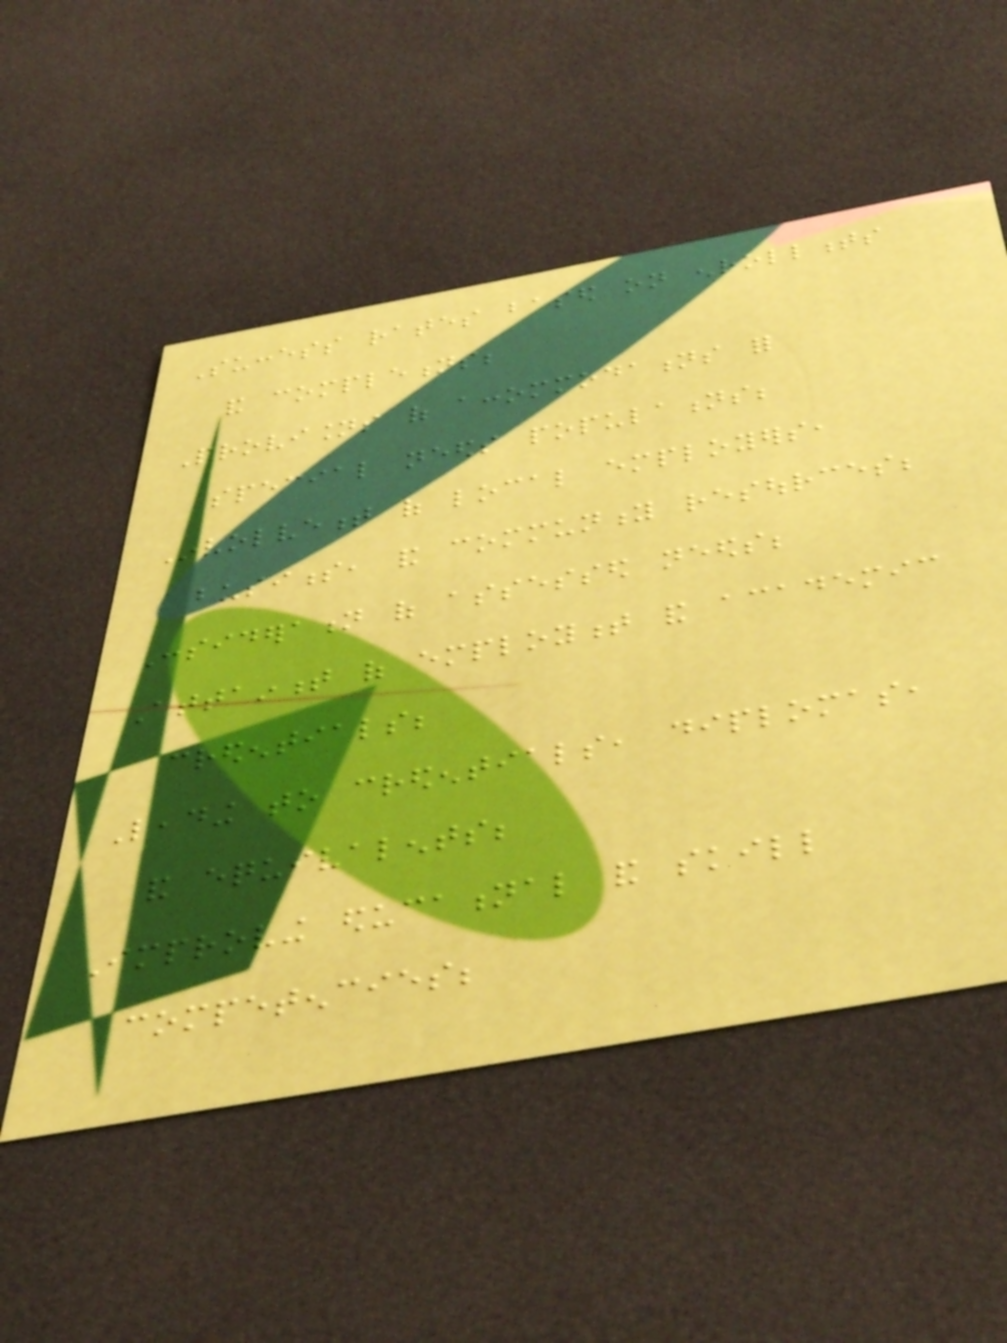Success rates based on enrollments
and completions;
Provisions of accommodations for
special needs populations;
Involvement of local employers,
business, and community resources;
Consideration of assessed needs;
Attainment of employment and academic
credentials;
Leading to credentials, diplomas,
and equivalents;
Improving educational and skill
competencies;
